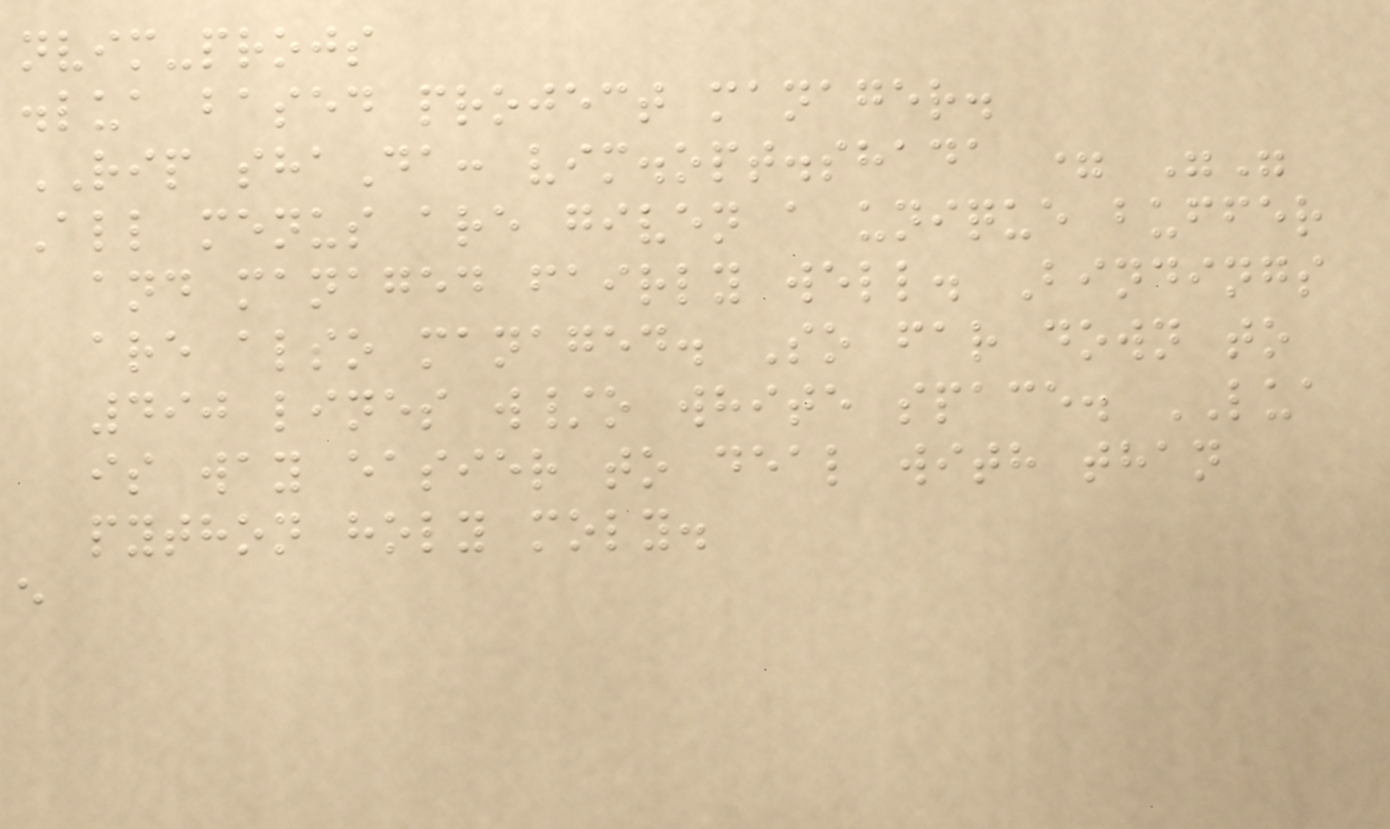nvim-projs
.lua based project manager.
RIP shaDa: vim.opt.shada = ""
All menus are given a unique buffer
and managed fairly well. Bindings
are also managed. So far down to
490 lines w/o white space. LUA
is way easier to deal with than
python holy moly.
e
